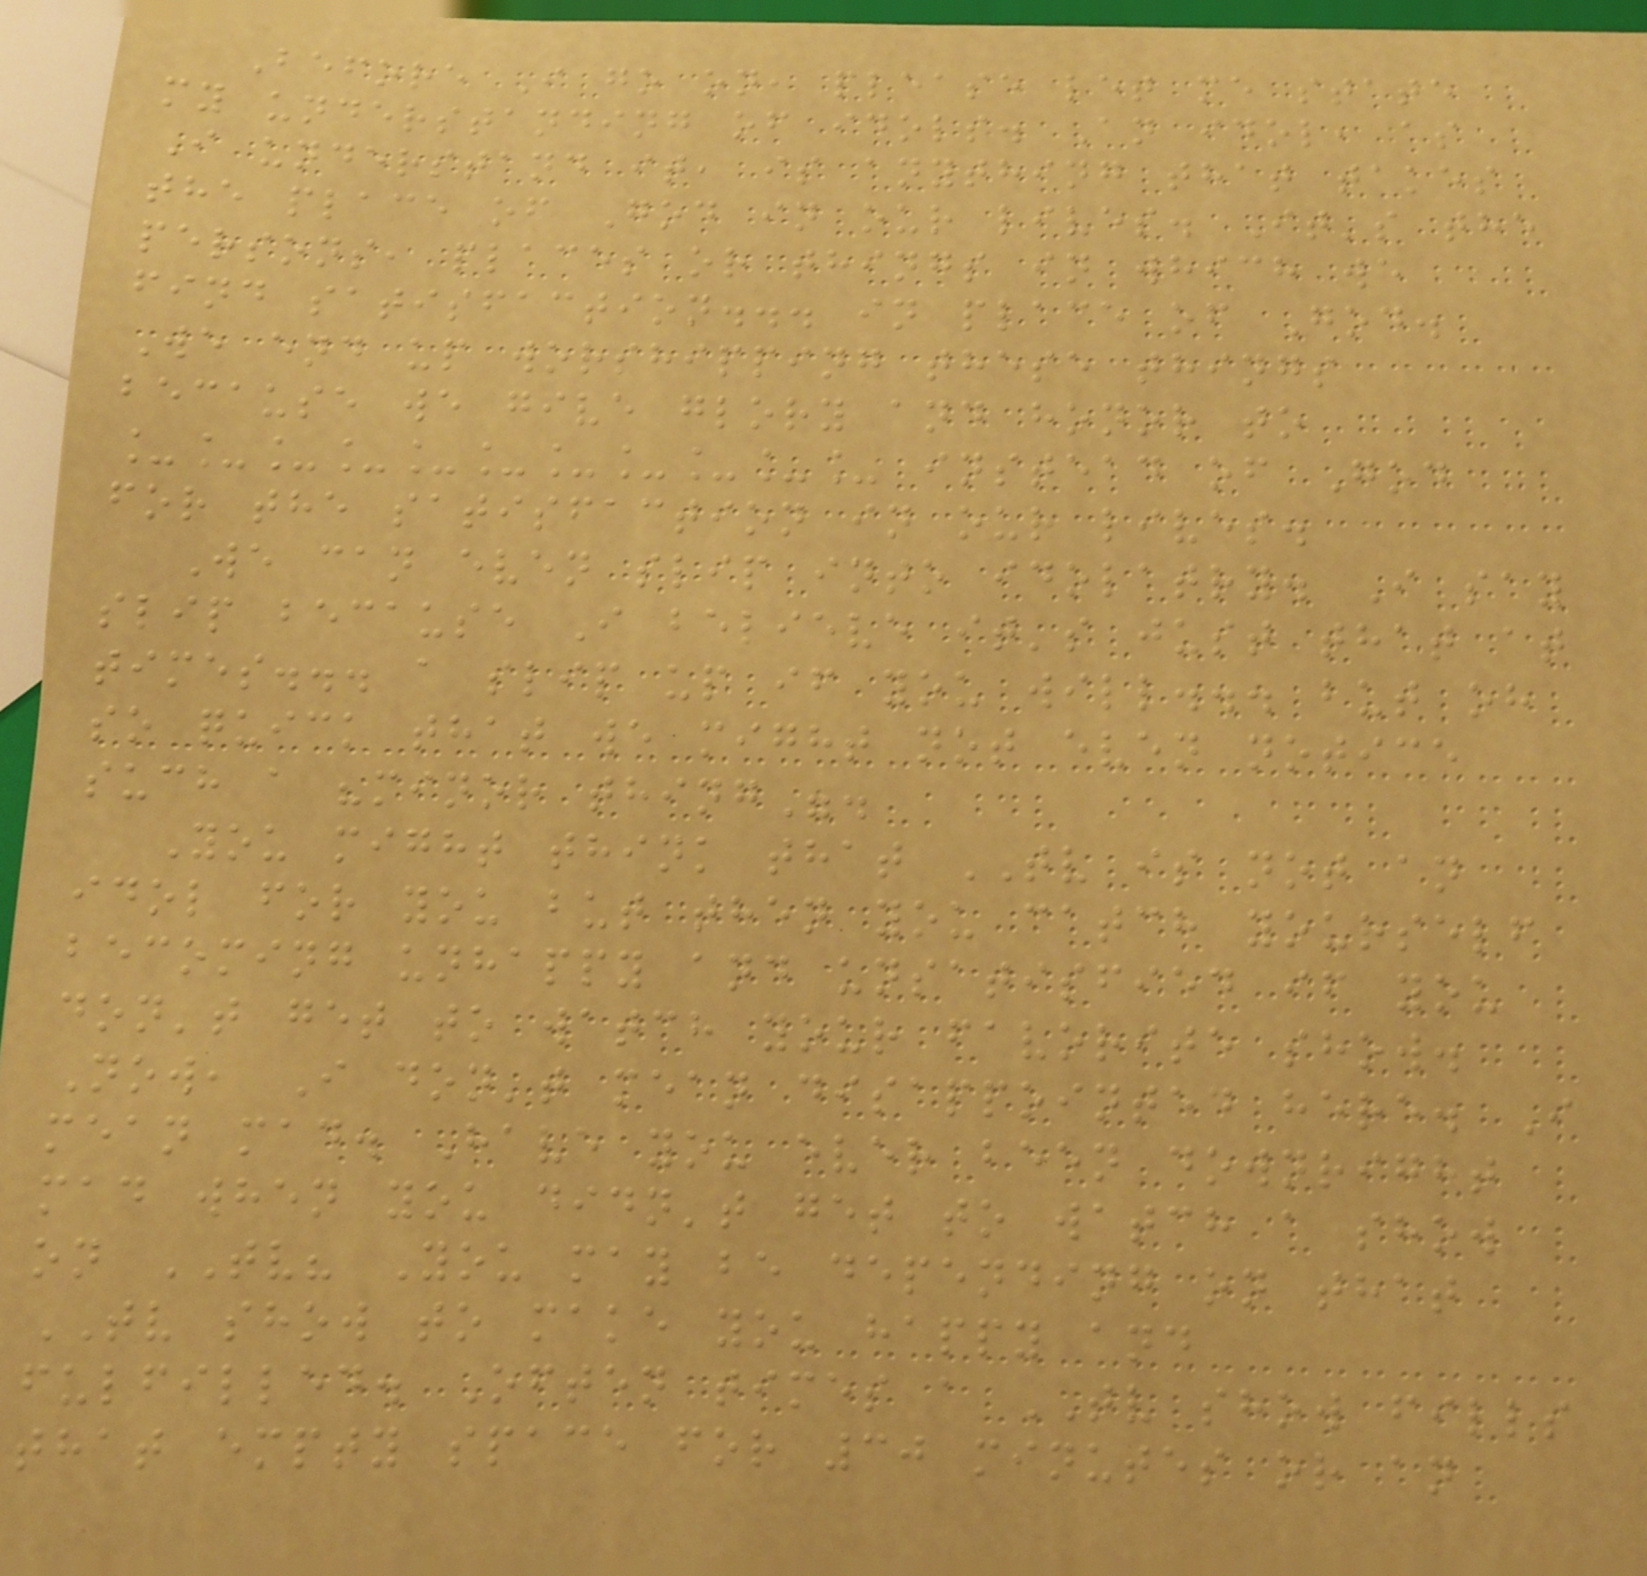Before I go on, please let me state
my understanding of idols. An idol, as
I understand it, is anything that takes
the place of God in our lives. It's the
persons, places or things in which we
find satisfaction... in place of God.
We end up worshipping these things
because we give glory and honor to
___________ instead of God
for the satisfaction in our lives.
We can even slip into idolatry. I say
slip because I believe it's just that at
times... a slip up if you will... but oh
so quick that we might not even notice
such a "minor thing".
You might think that TV is not an
idol for you but then you catch yourself
becoming unhappy and unsatisfied if you
don't get to watch your favorite show.
Now, I don't mean disappointed here. I
mean mad. Have you ever been downright
mad when you didn't get to watch a show
on TV? You may be depending on that
TV show to make you happy and
fulfilled. Often times a TV show fills
that empty space for 30 minutes or an
